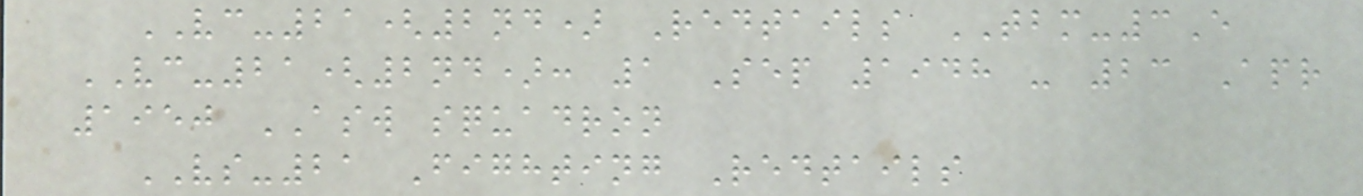VC-21(2nd) Redtails TBM-3E
VC-21(2nd): 1 Sep 1948 - 23 Apr
1950 ASW squadron
VS-21 Fighting Redtails
